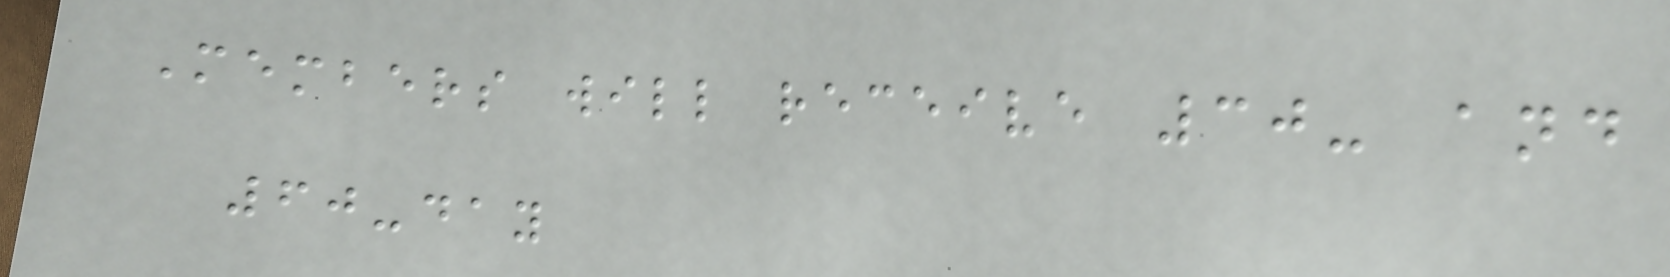Members will receive 30- and
60-day
